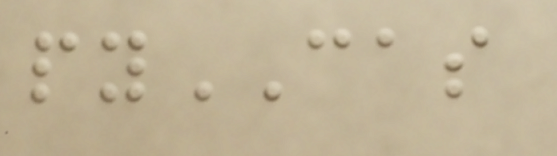pyCAS
